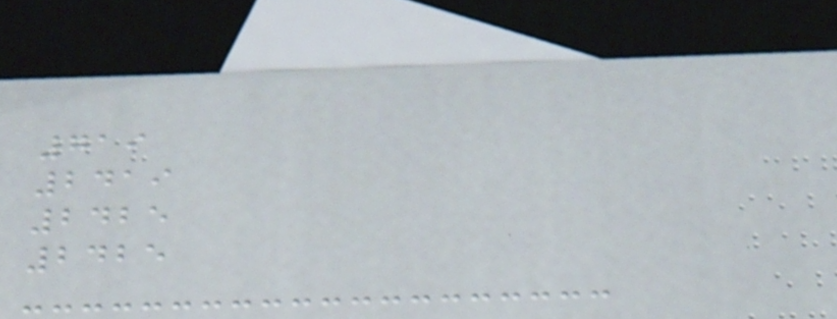719
2419
2425
2425
